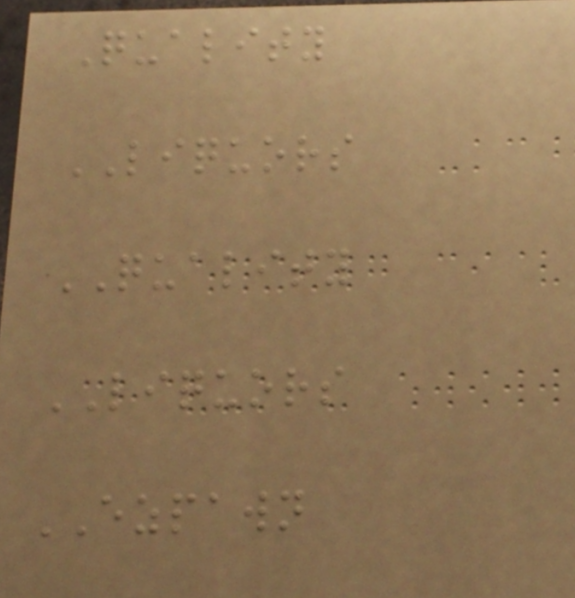Quality
LIQUORS
QUALITY
LIQUORS
EZPAWN
